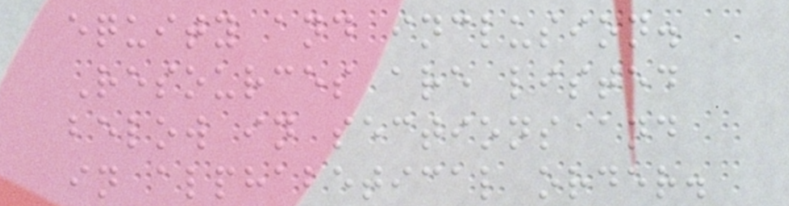equity and inclusion.
Resources are listed
below in sections and
in alphabetical order.
